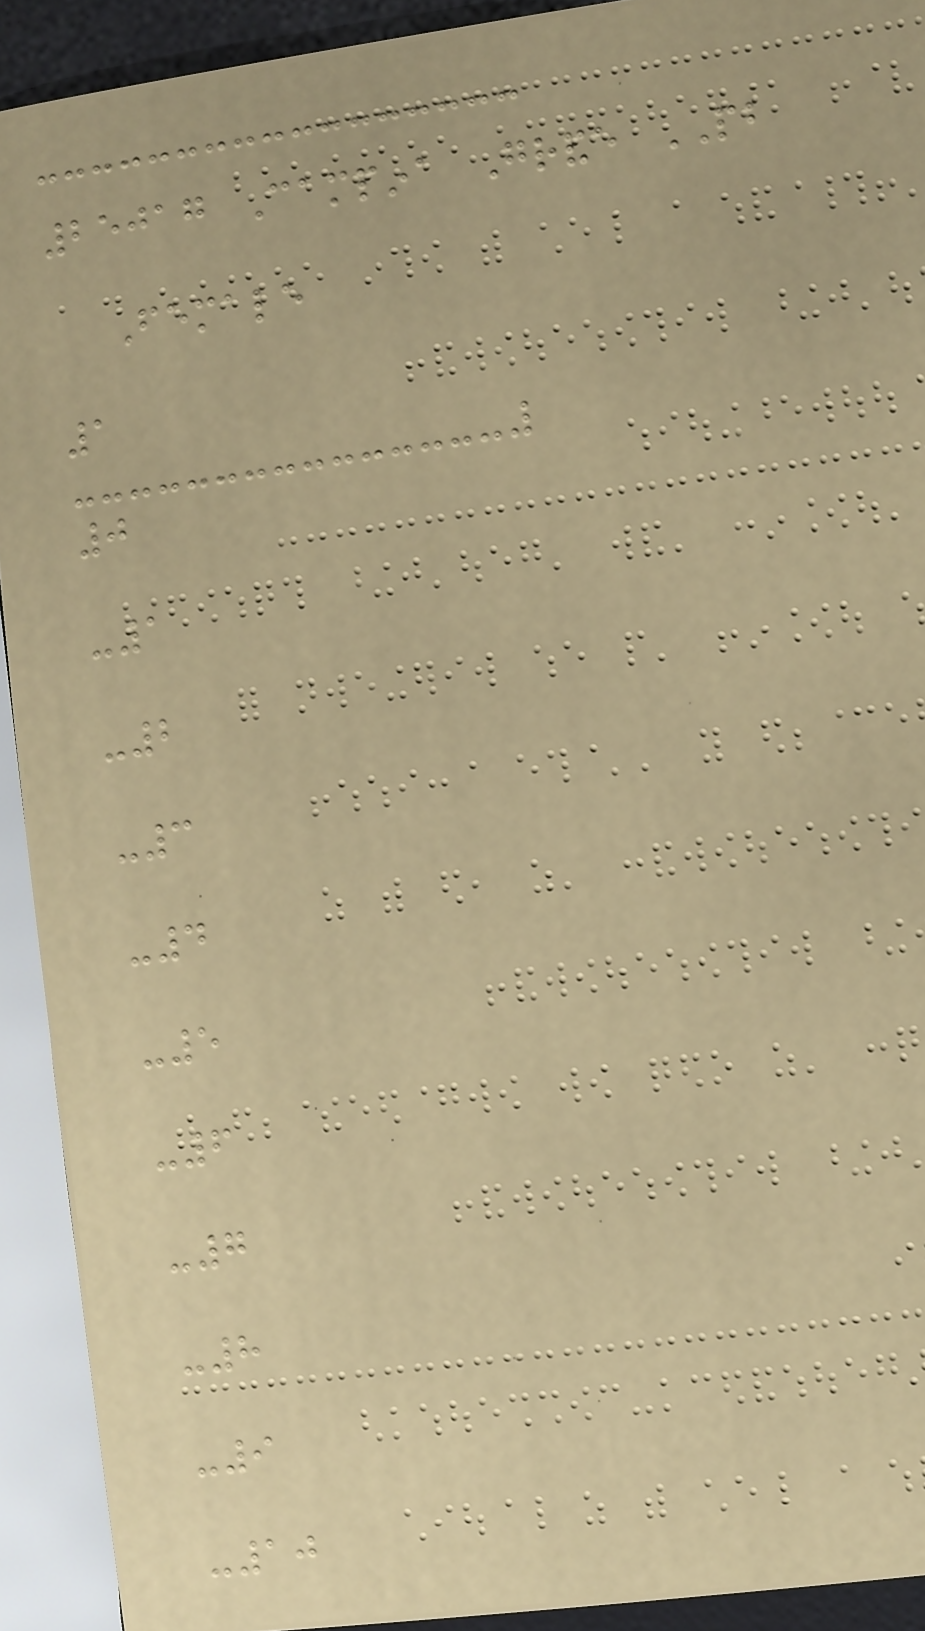25017 Campina Grande PB
Female
1
0
-1
-2
-3
-4
-5
-6
-7
-8
-9
-10
